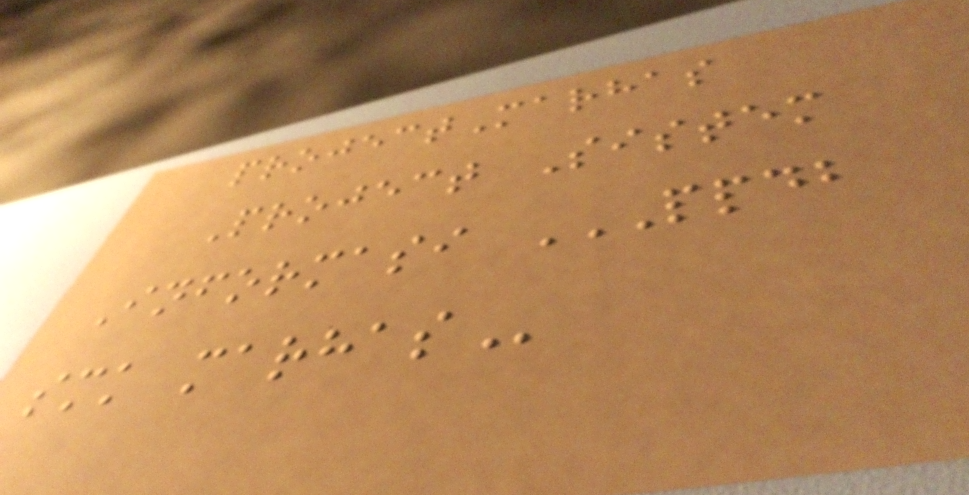projectMarhas
Project Sistem
Informasi PPDB
SMK MARHAS
